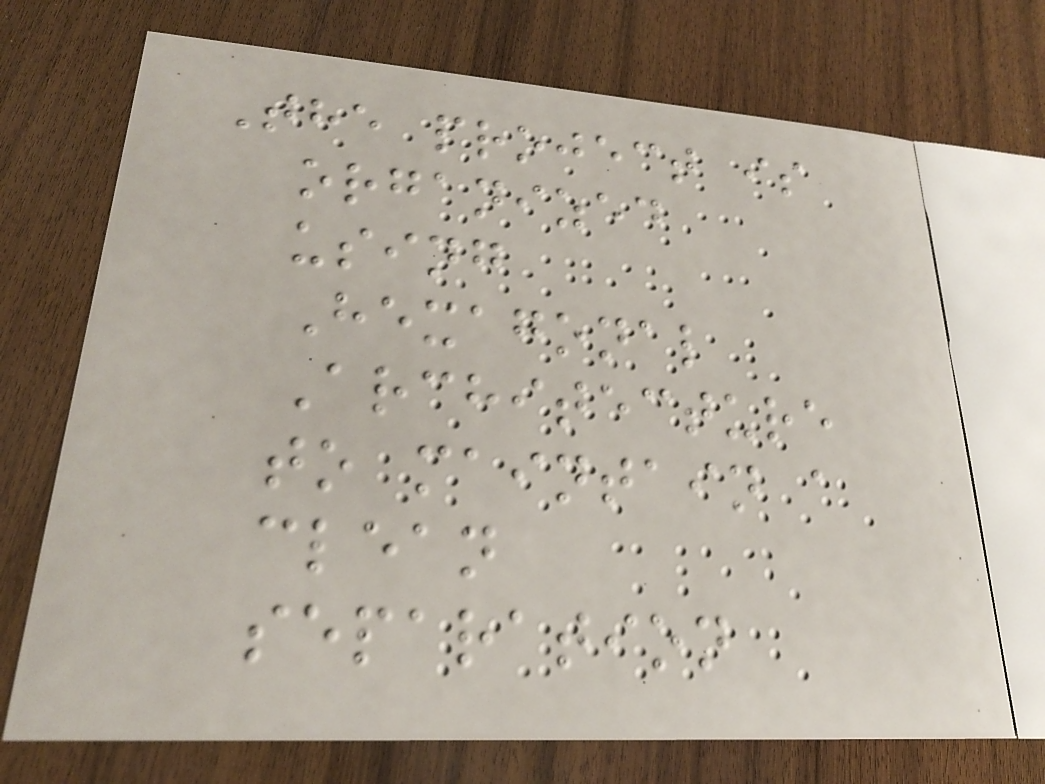The project is
organized
using
Hexagonal
Architecture
to maintain a
clean
separation
